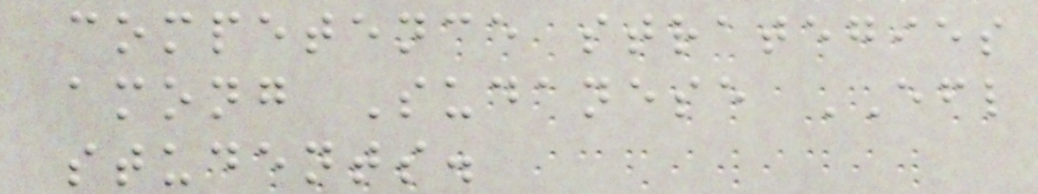competence strategies
among Sudanese EFL
students.
